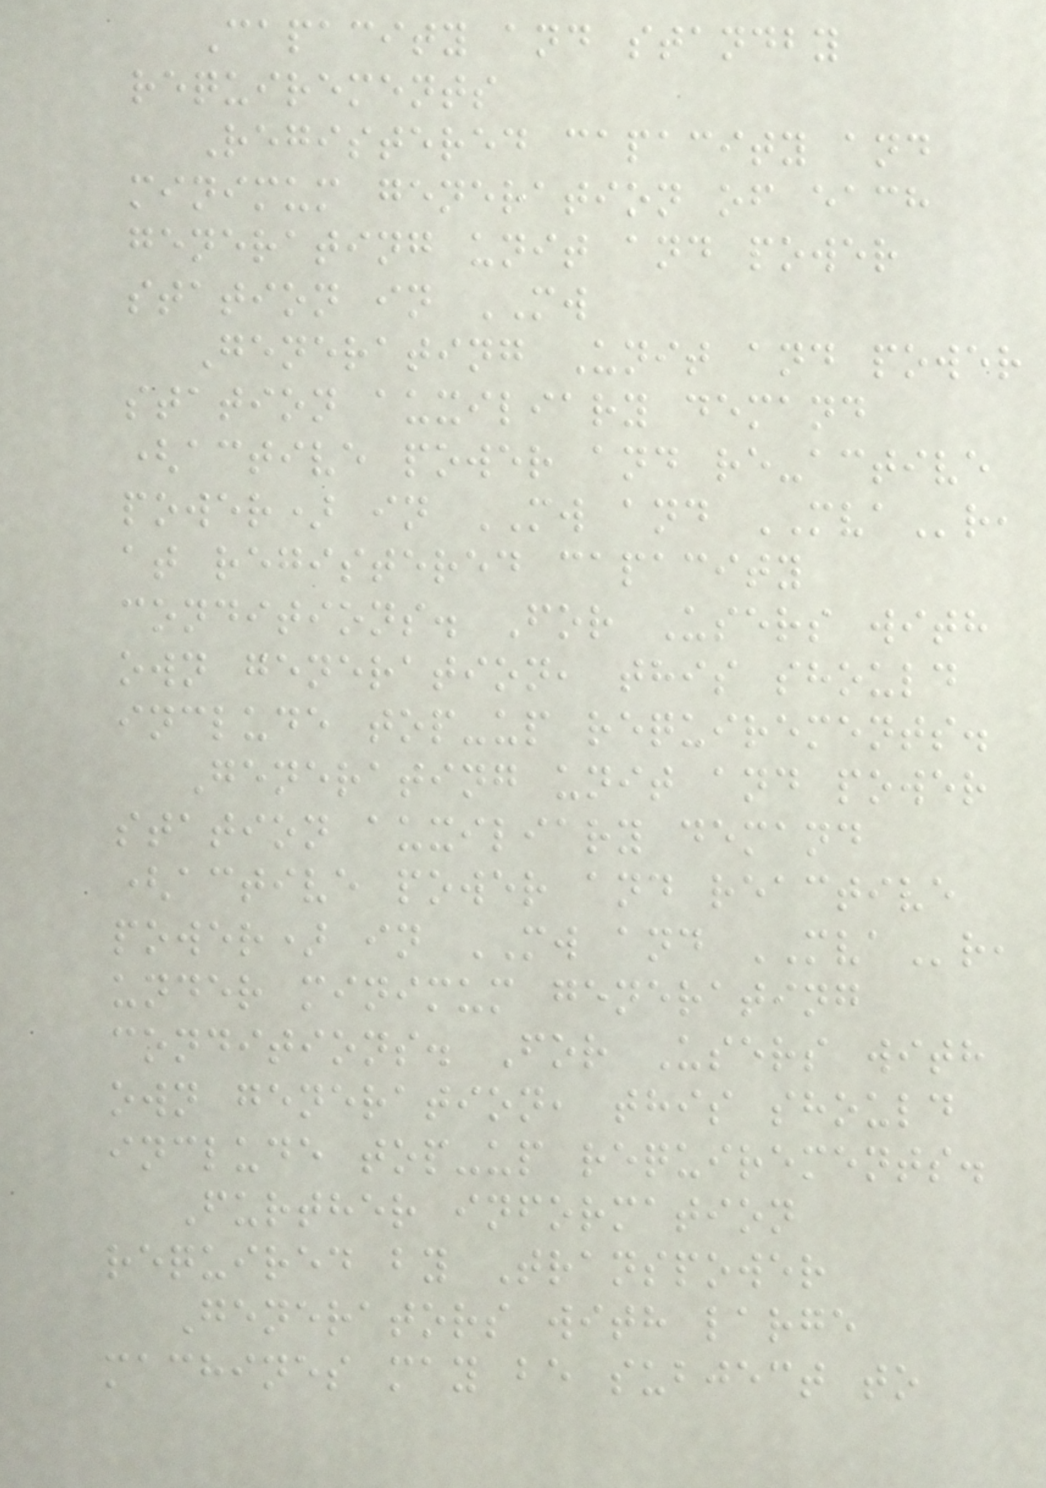Capacity and standby
requirements
Registered capacity and
minimum generation of each
generating unit and power
station in MW
Generating Unit and power
station auxiliary demand
(active power and re-active
power) in MW and MVAr,
at registered capacity
conditions. For Users with
own generation, this should
include top-up requirements.
Generating unit and power
station auxiliary demand
(active power and reactive
power) in MW and MVAr,
under minimum generating
conditions. For Users with
own generation, this should
include top-up requirements.
Further information
required by Transpower
Generators with large
machines may be subject to
